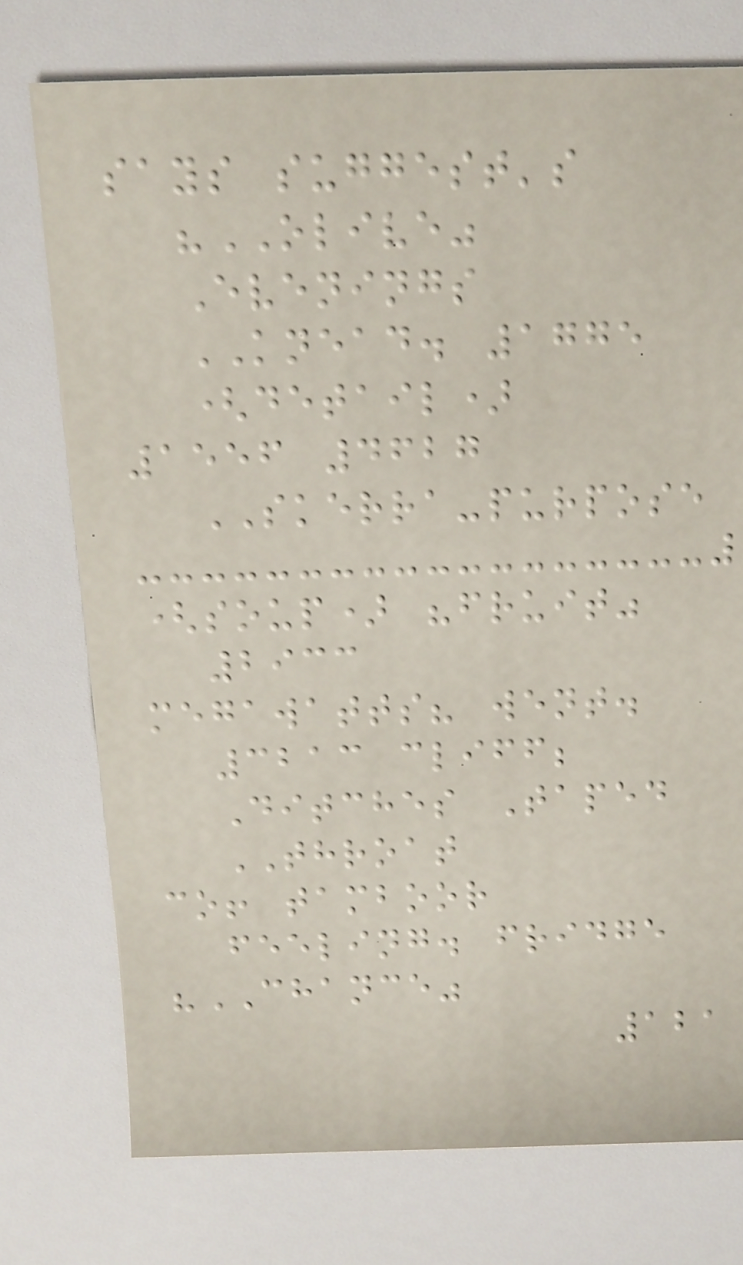says suggest's
"OLIVE"
Evenings
KNEAD. 1775
(detail)
1556 4627
SKERRA-purpose
(soup) "fruit"
2933
megawatts? went.
3213 cliff;
Ditches Taped
THROAT
co! tamboor
feeling. fridge
"CHANCE"
121
